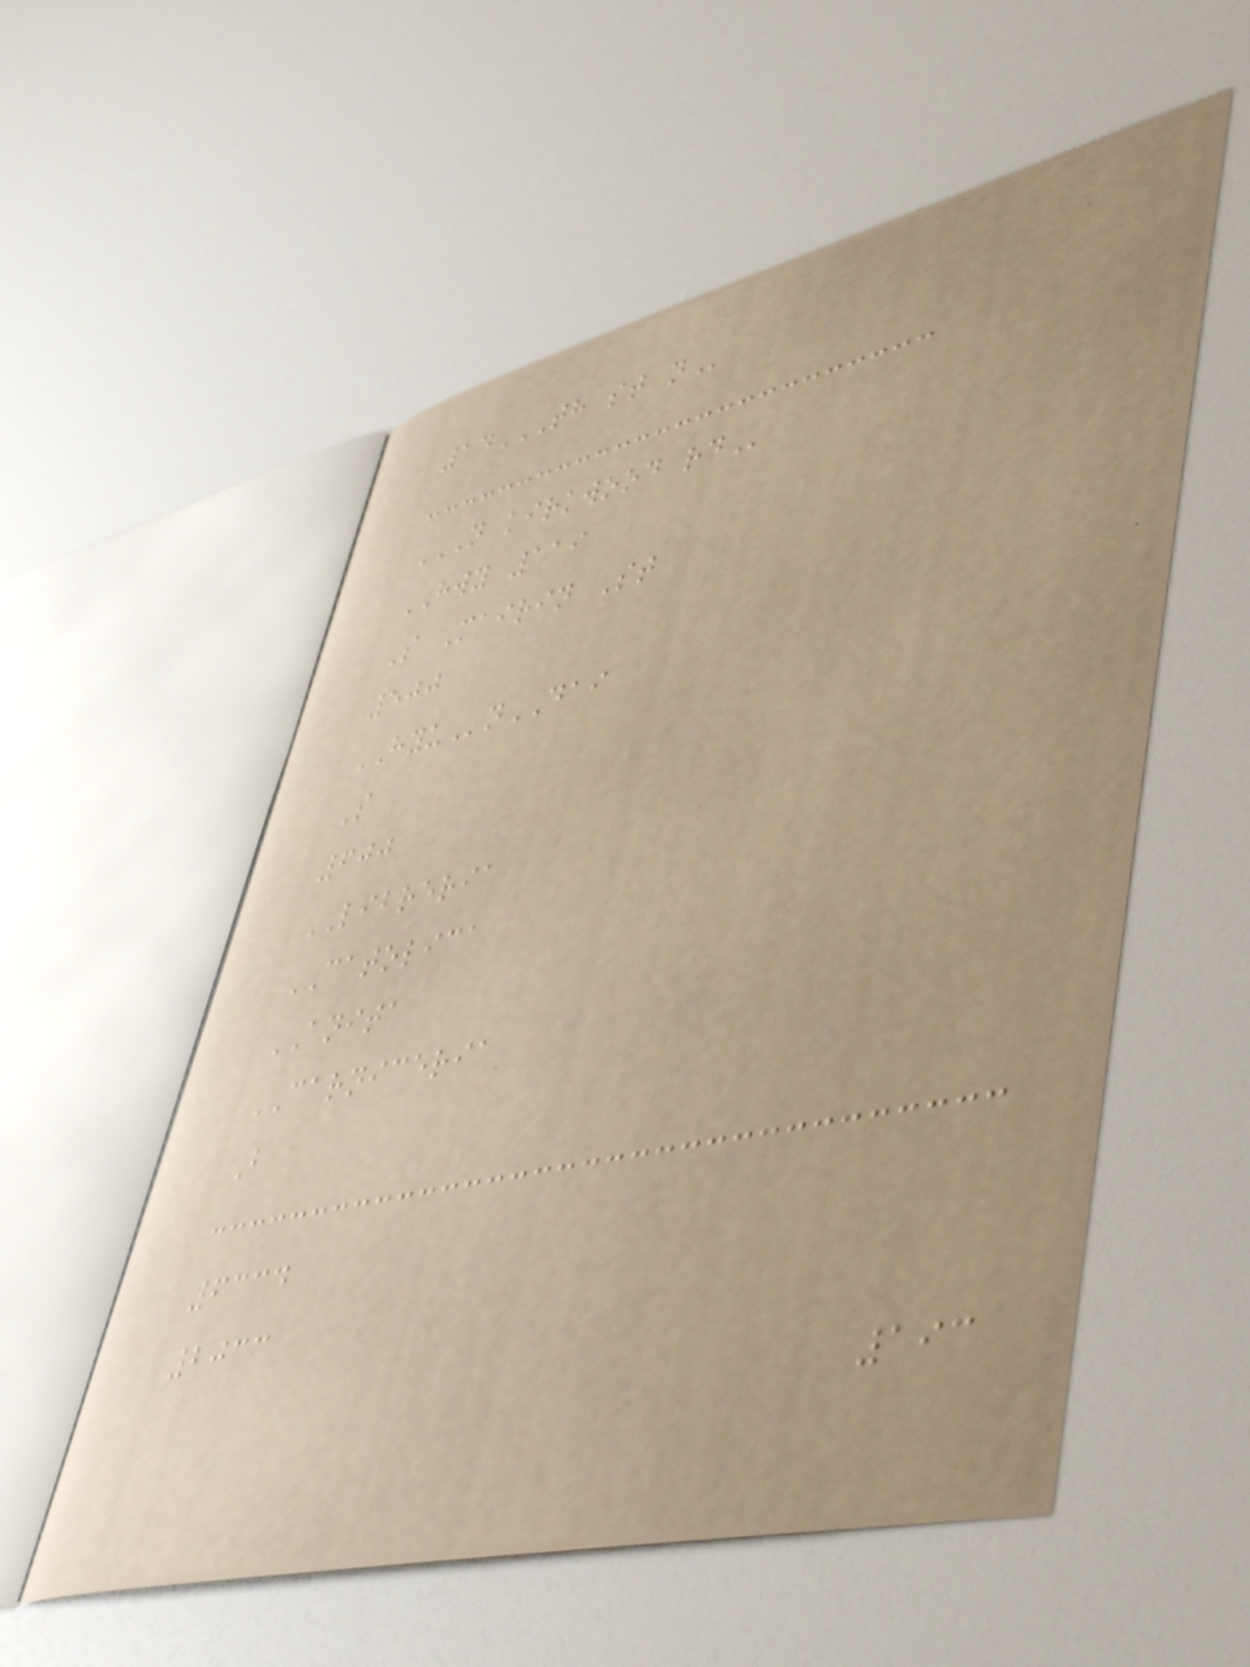14TH ST N
N KIRKWOOD RD
HWY 119
S Mairin St
500
HYUnDAI
S
600
LIBRERIA
CATOLICA
ANITA
CARNICERIA
B
6334
2033
193
